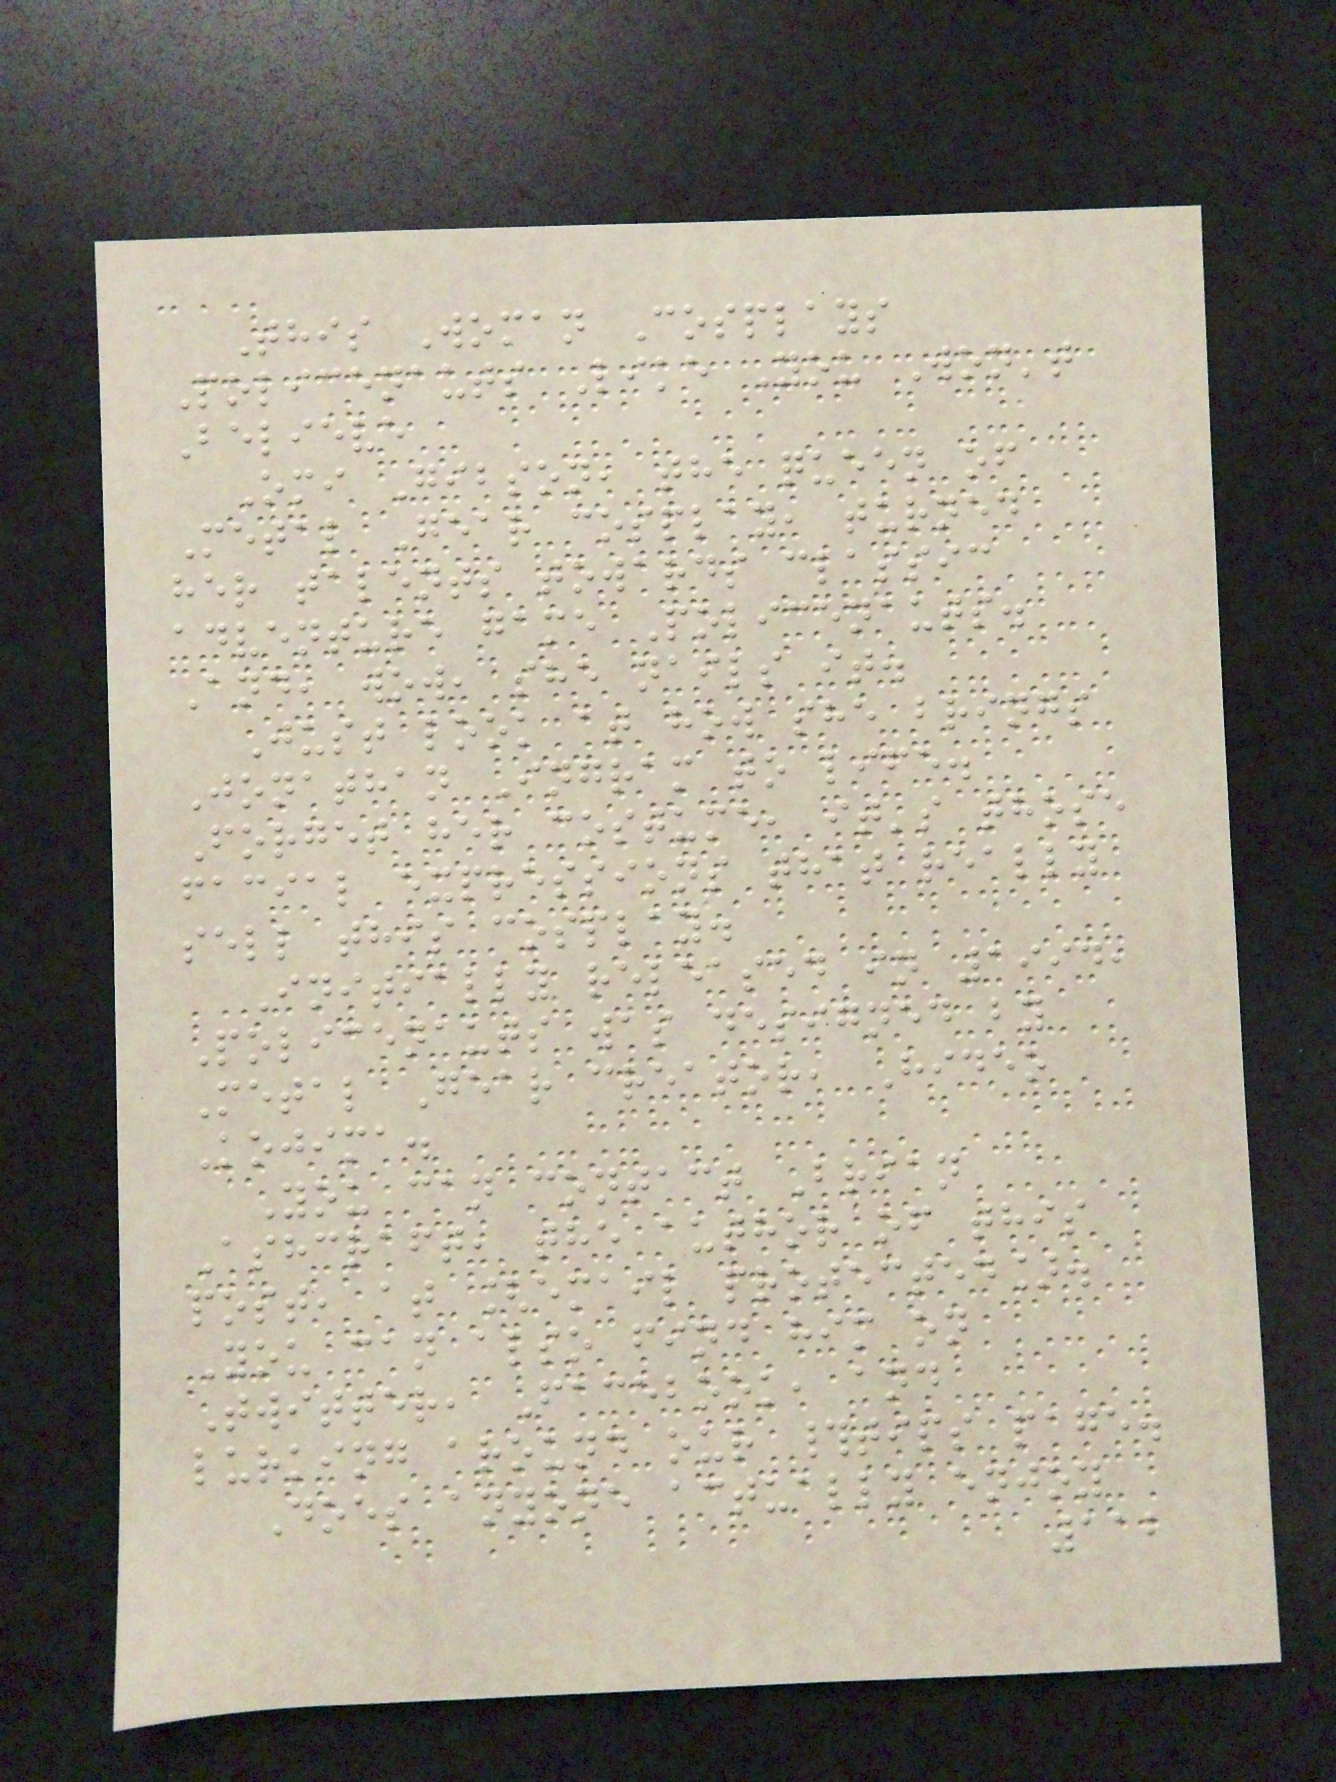This Woman Cosplays
Policenauts Like You Won't
Believe
Omi Gibson, the queen of
Metal Gear cosplay, turned
her talents towards classic
adventure game Policenauts.
And, wow, she nails it.
Just look at how she brings
Jonathan Ingram to life.
Forget her costume, it's those
facial expressions that really
sell this cosplay.
Initially released in 1994,
Policenauts was designed by
Metal Gear creator, Hideo
Kojima.
You can contact Brian
Ashcraft, the author of this
post, at [email protected].
You can also find him on
Twitter, Facebook, and
lurking around our #tips page.
Does anyone actually enjoy
112
